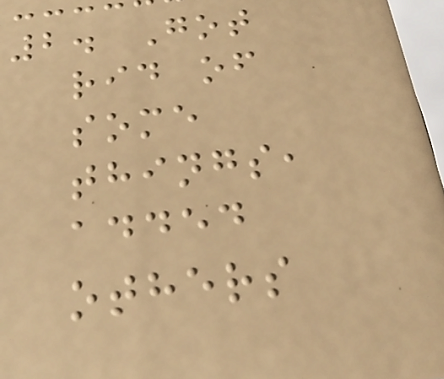2. Got
rid of
some
things,
added
others
